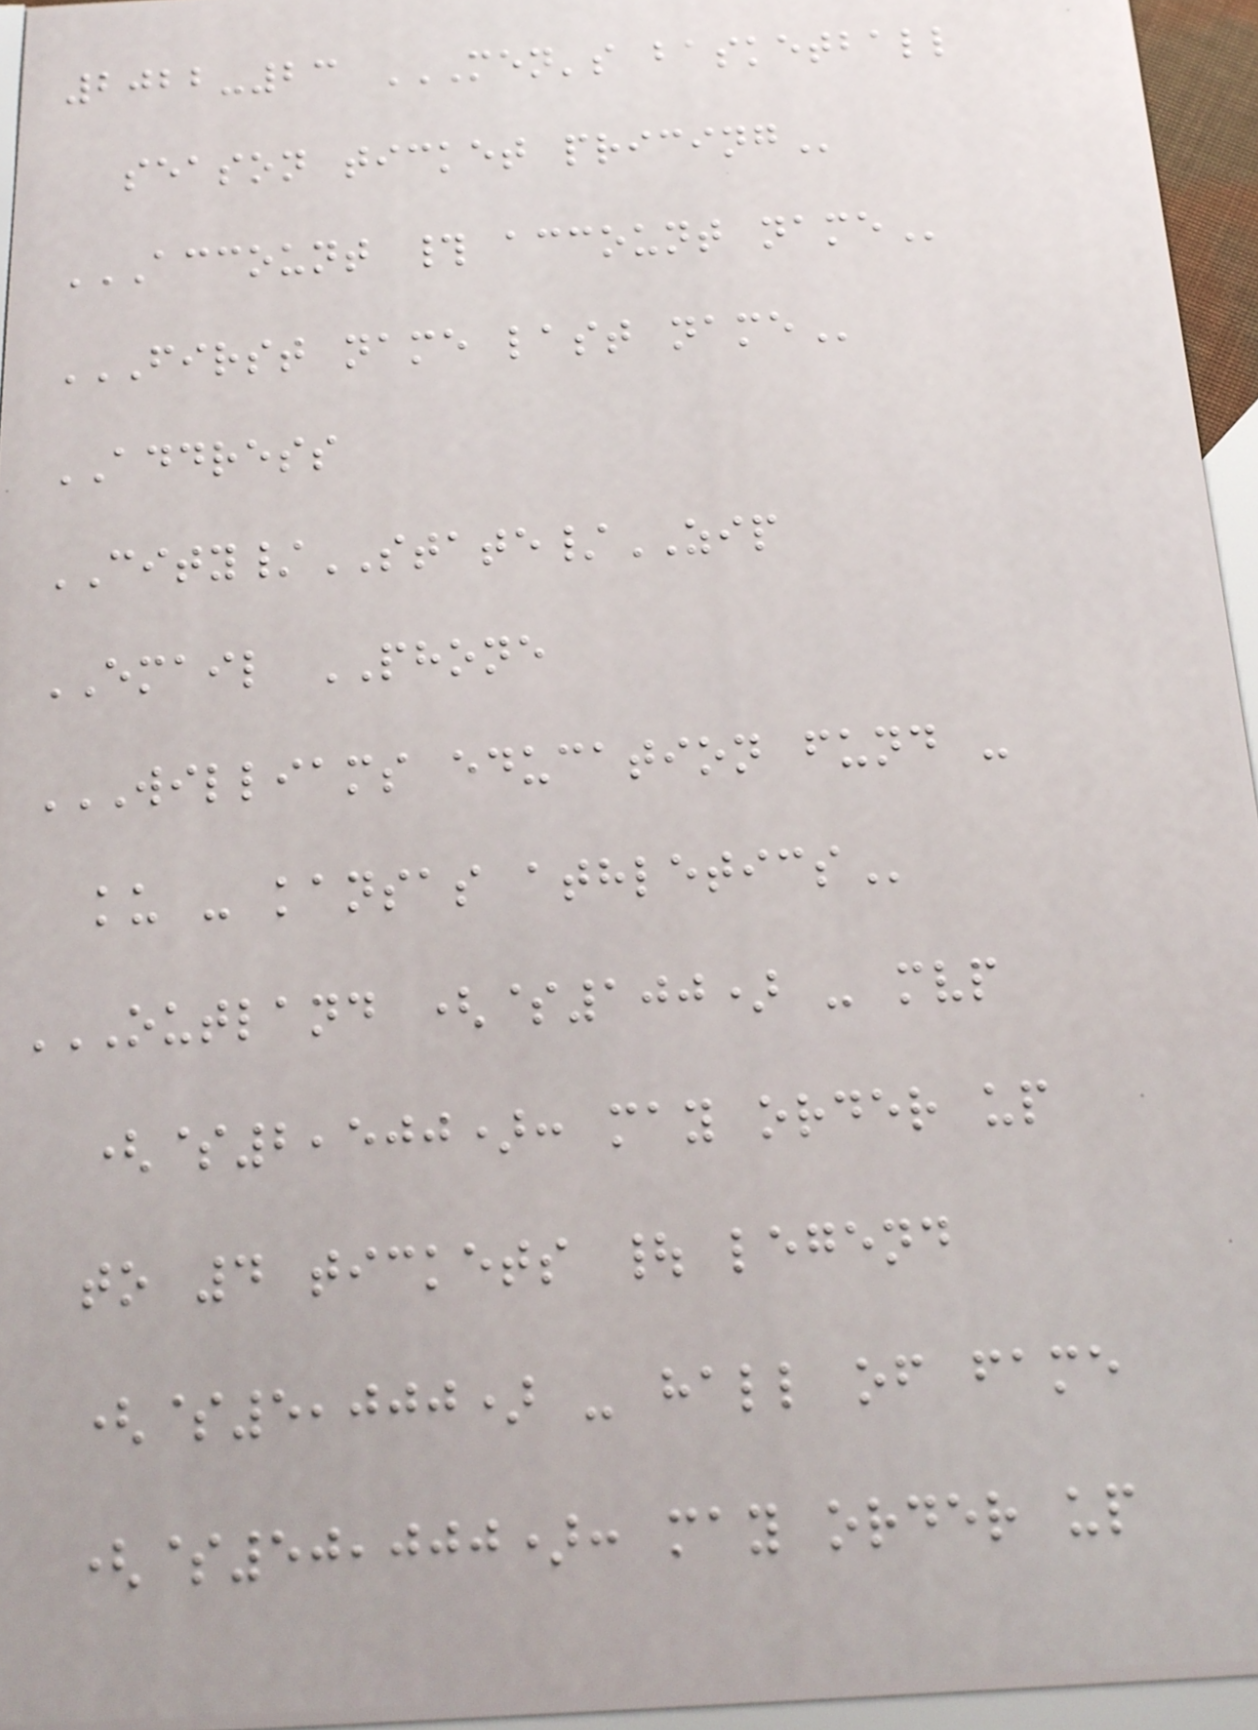2022-23 MEN'S BASKETBALL
SEASON TICKET PRICING
ACCOUNT # ACCOUNT NAME
FIRST NAME LAST NAME
ADDRESS
CITY/STATE/ZIP
EMAIL PHONE
WILLIAMS EDUCATION FUND -
KU - KANSAS ATHLETICS
OUTLAND ($100) - MVP
($2,500): MAY ORDER UP
TO 4 TICKETS | LEGEND
($5,000) - HALL OF FAME
($50,000): MAY ORDER UP
